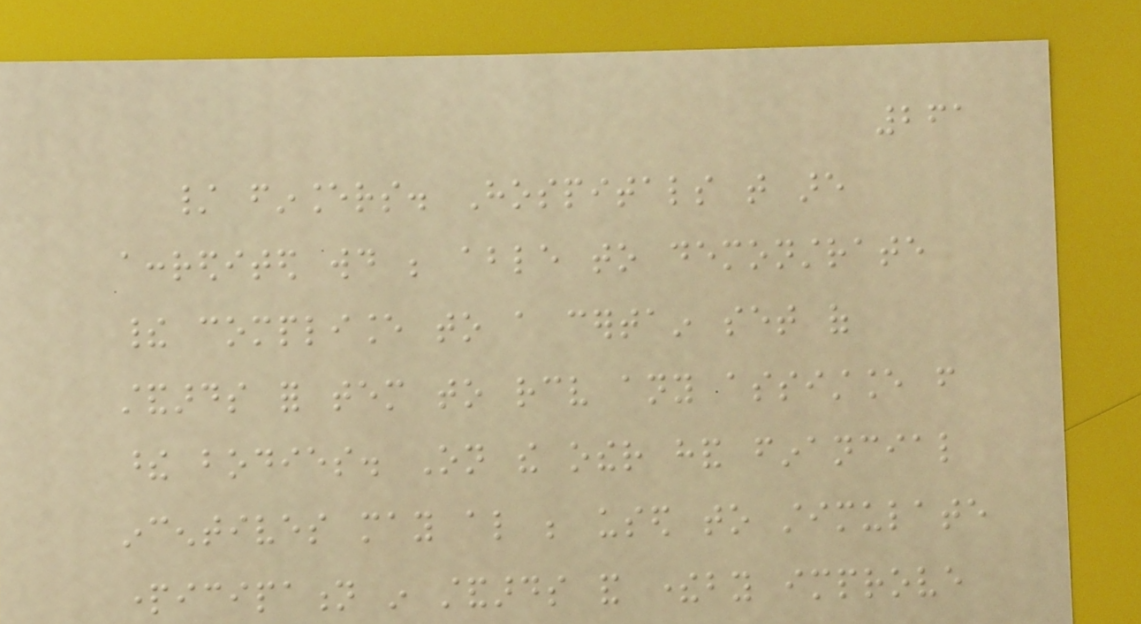261
/ financers. Hospitals that are
accredited would be able to demonstrate
their compliance to a certain set of
standards for tem to receive any assistance from
these bodies. On the other hand financial
incentives may also be used to stimulate
participation in standards and thereby improve
